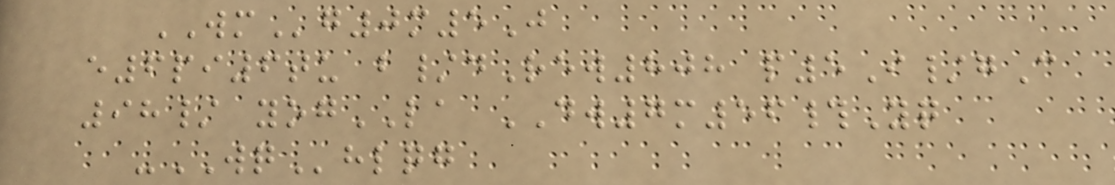WMg0m5J
e6pi6tu b/dRew808 p5I/gC
98/ yogLA DW7m56#Yq
-WQhlqg
